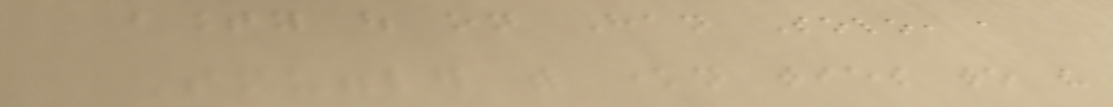bounty out on Han Solo, a
Smuggler with known ties to the
